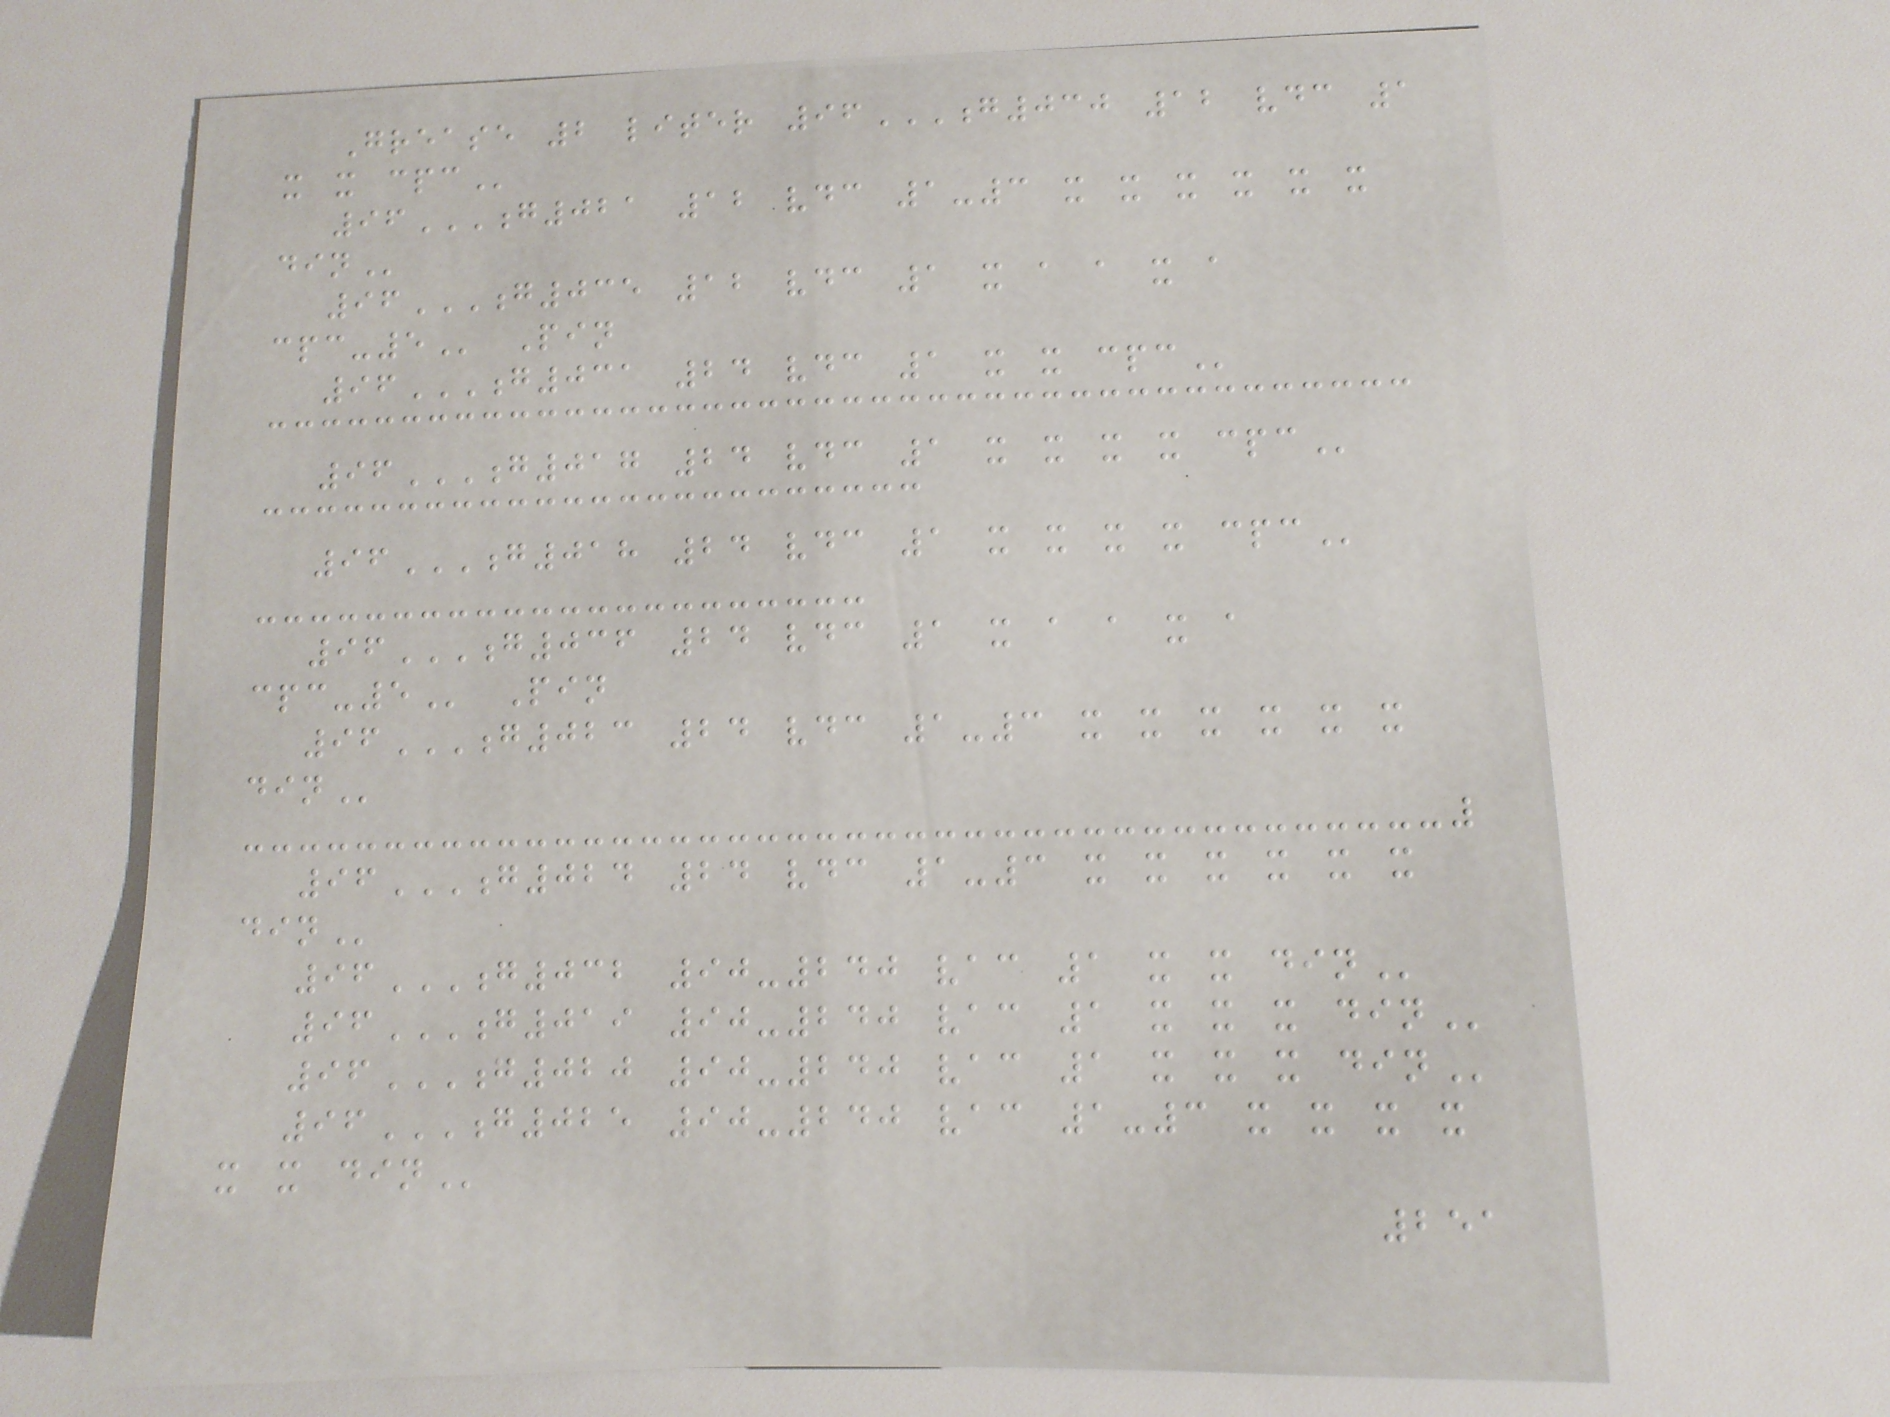Grease 2 liter 96G030 12 VDC 1
X X CPC
96G021 12 VDC 1-3 X X X X X X
DIN
96G035 12 VDC 1 X A A X A
CPC-5 Pin
96G031 24 VDC 1 X X CPC
96G017 24 VDC 1 X X X X CPC
96G018 24 VDC 1 X X X X CPC
96G036 24 VDC 1 X A A X A
CPC-5 Pin
96G023 24 VDC 1-3 X X X X X X
DIN
96G024 24 VDC 1-3 X X X X X X
DIN
96G032 90-240 VAC 1 X X DIN
96G019 90-240 VAC 1 X X X DIN
96G020 90-240 VAC 1 X X X DIN
96G025 90-240 VAC 1-3 X X X X
X X DIN
251
